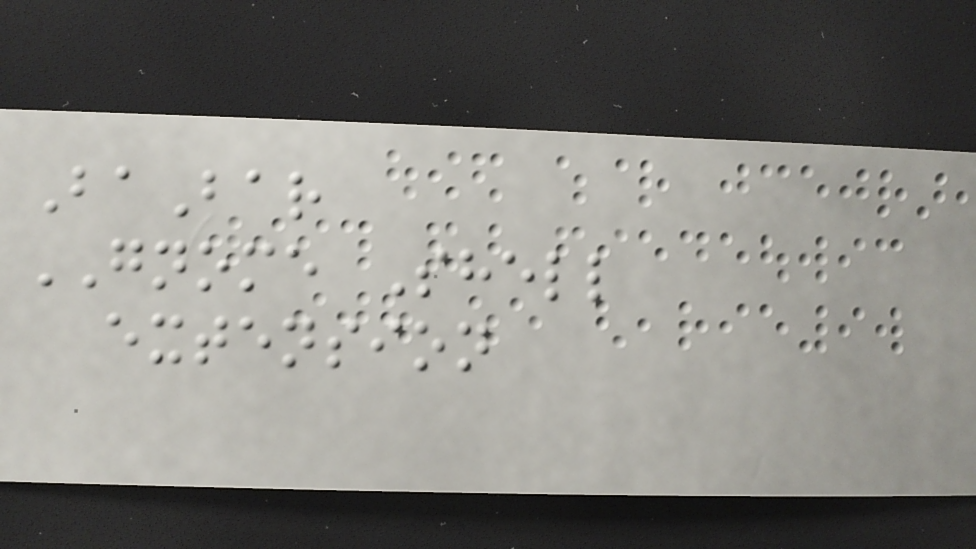BaBar
GNOME Shell
extension
